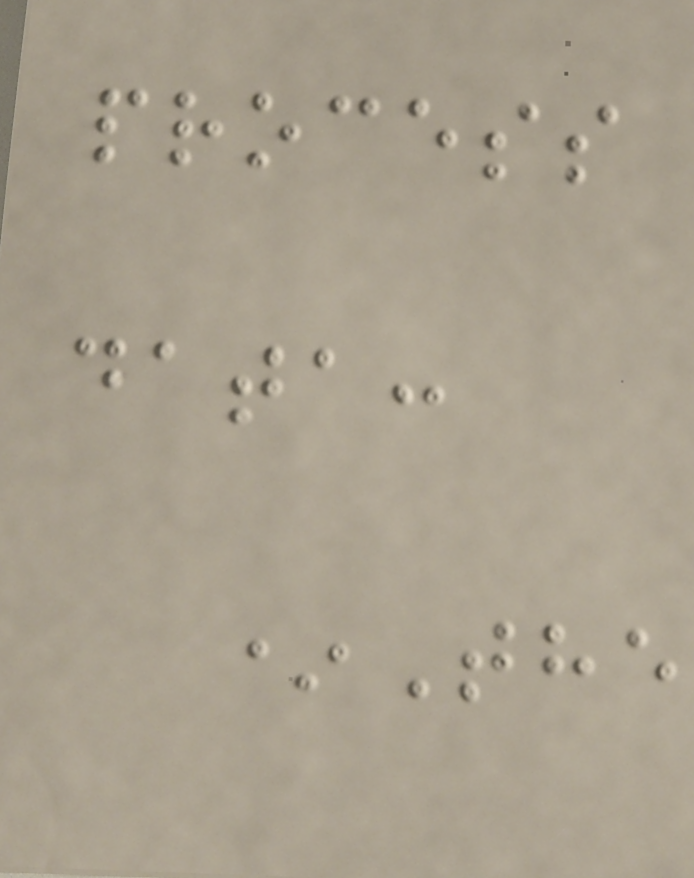process
data:
*The
